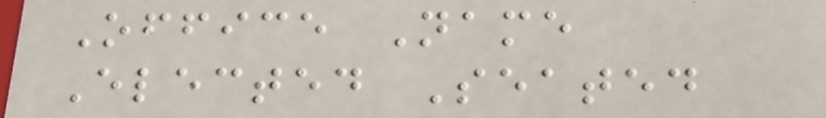Office Name
Elected Seated
